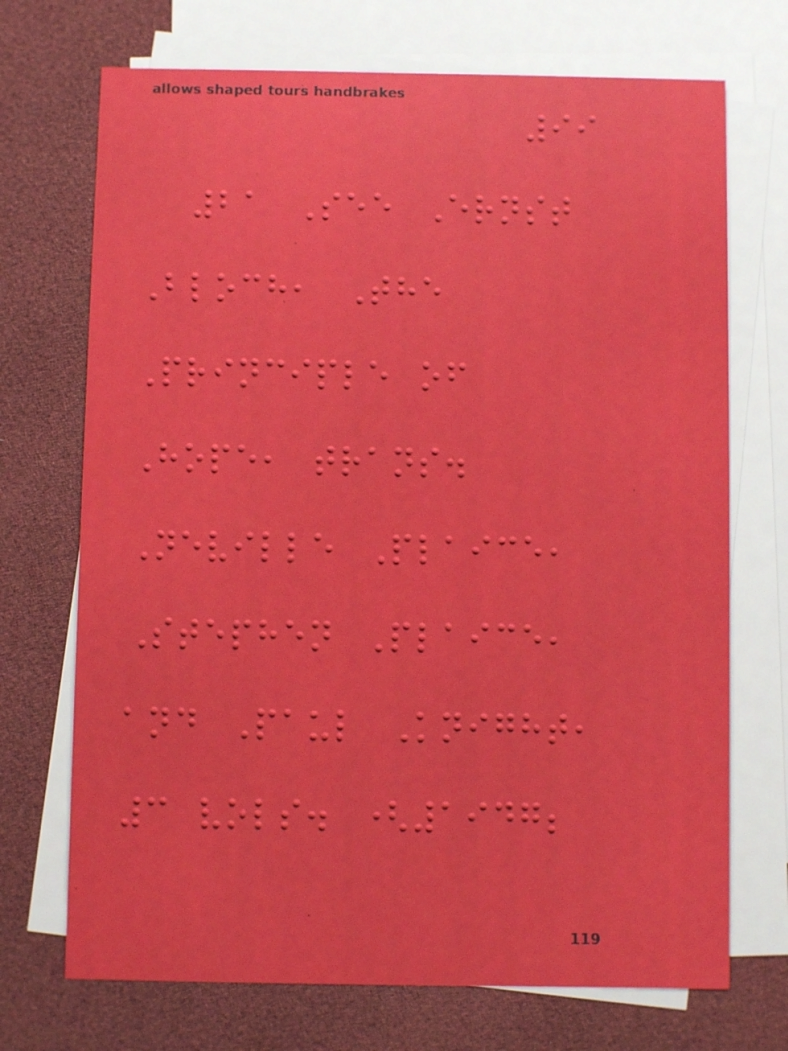99
21 See Ernst
Bloch, The
Principle of
Hope, trans.
Neville Plaice,
Stephen Plaice,
and Paul Knight,
3 vols. (1947;
